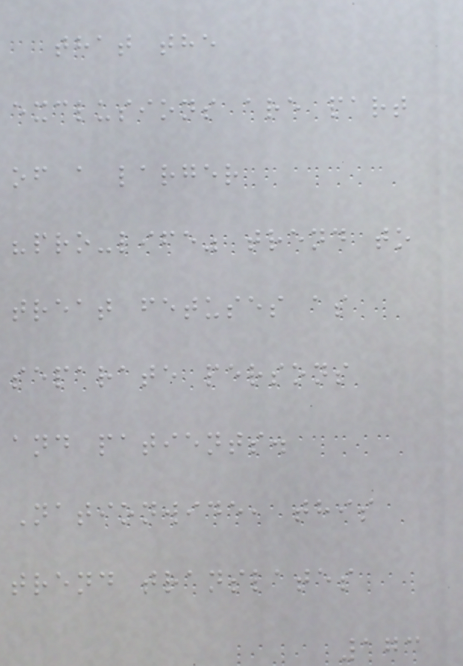that the
exclusions are part
of a larger
"pro-life" trend to
treat fetuses as
separate persons
and patients.
Nationwide, this
trend translates
173
